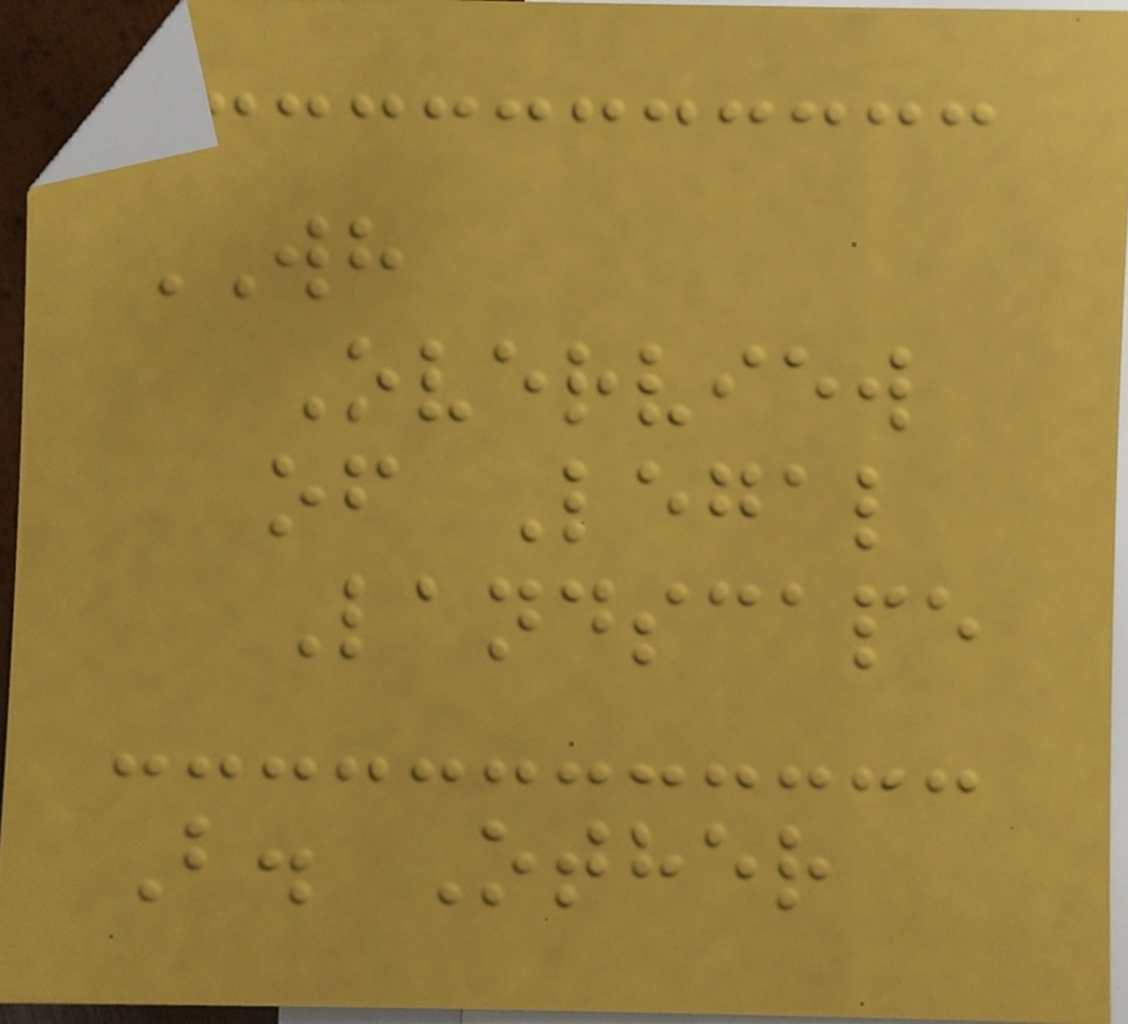WH
Overview
of Legal
Landscape
B. Other
